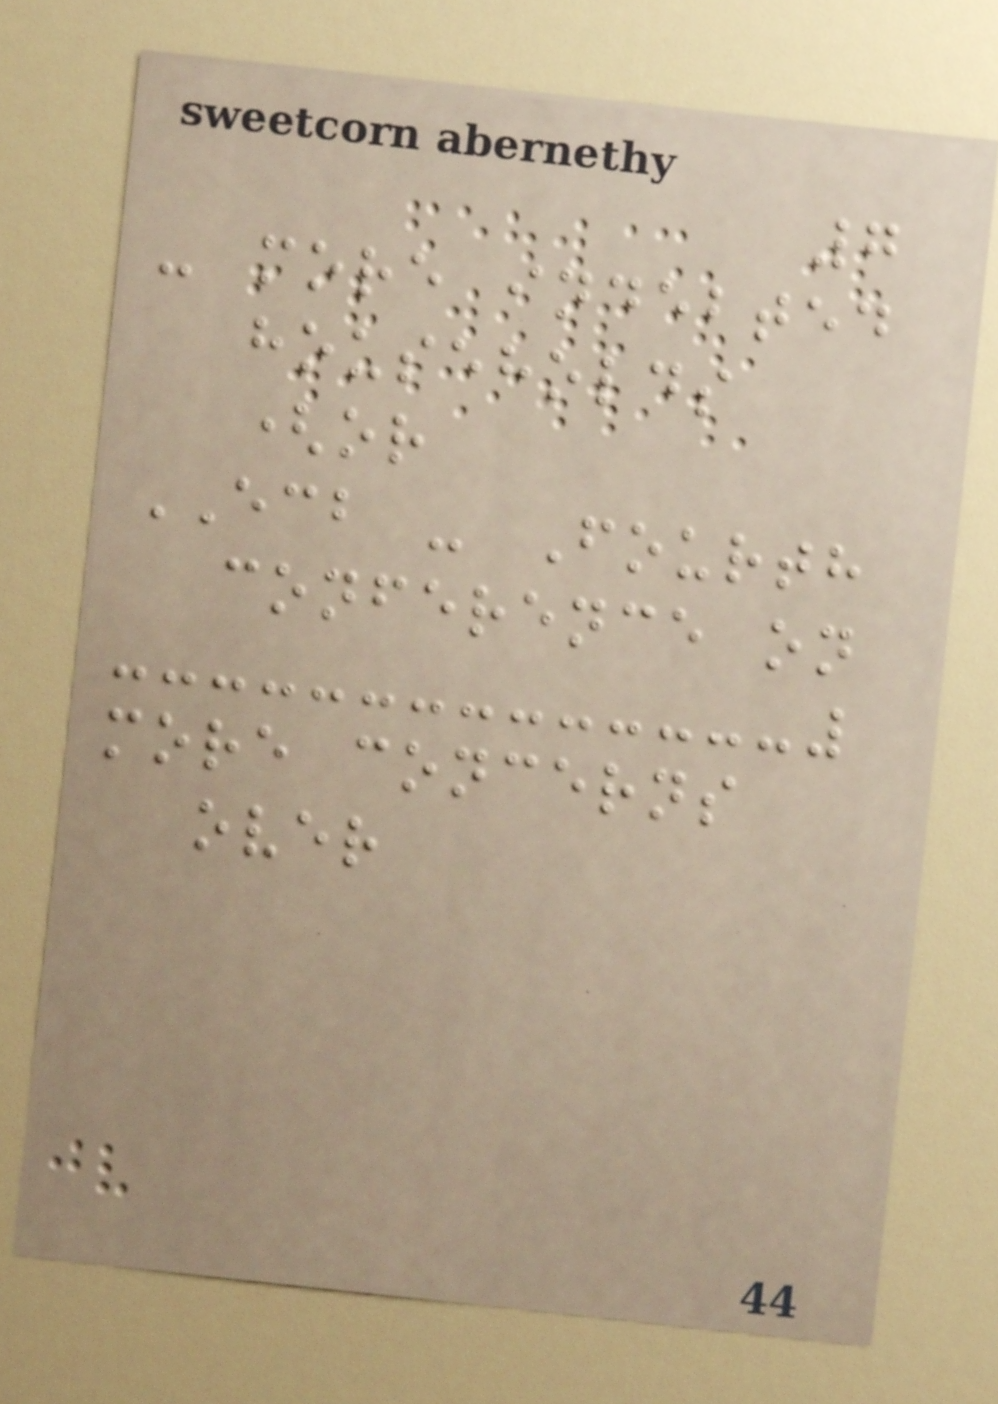7
- more indebted
households
(or
ECB - Fourth
conference on
more concerns
over
